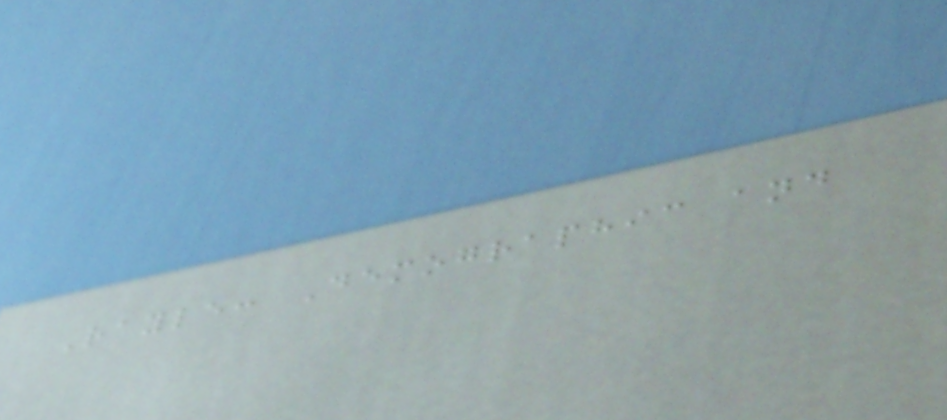Rayle: Demographic and
